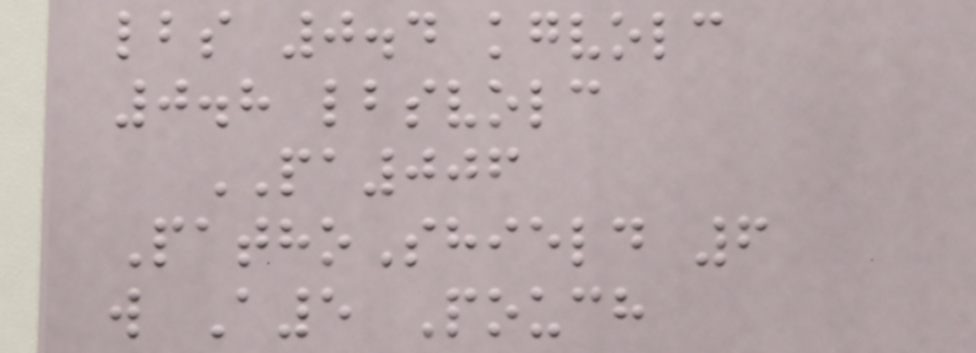lbs 0.4 kgvolc
0.8 lbsvolc
PA006
PathoShield 6
w A5 Pouch
